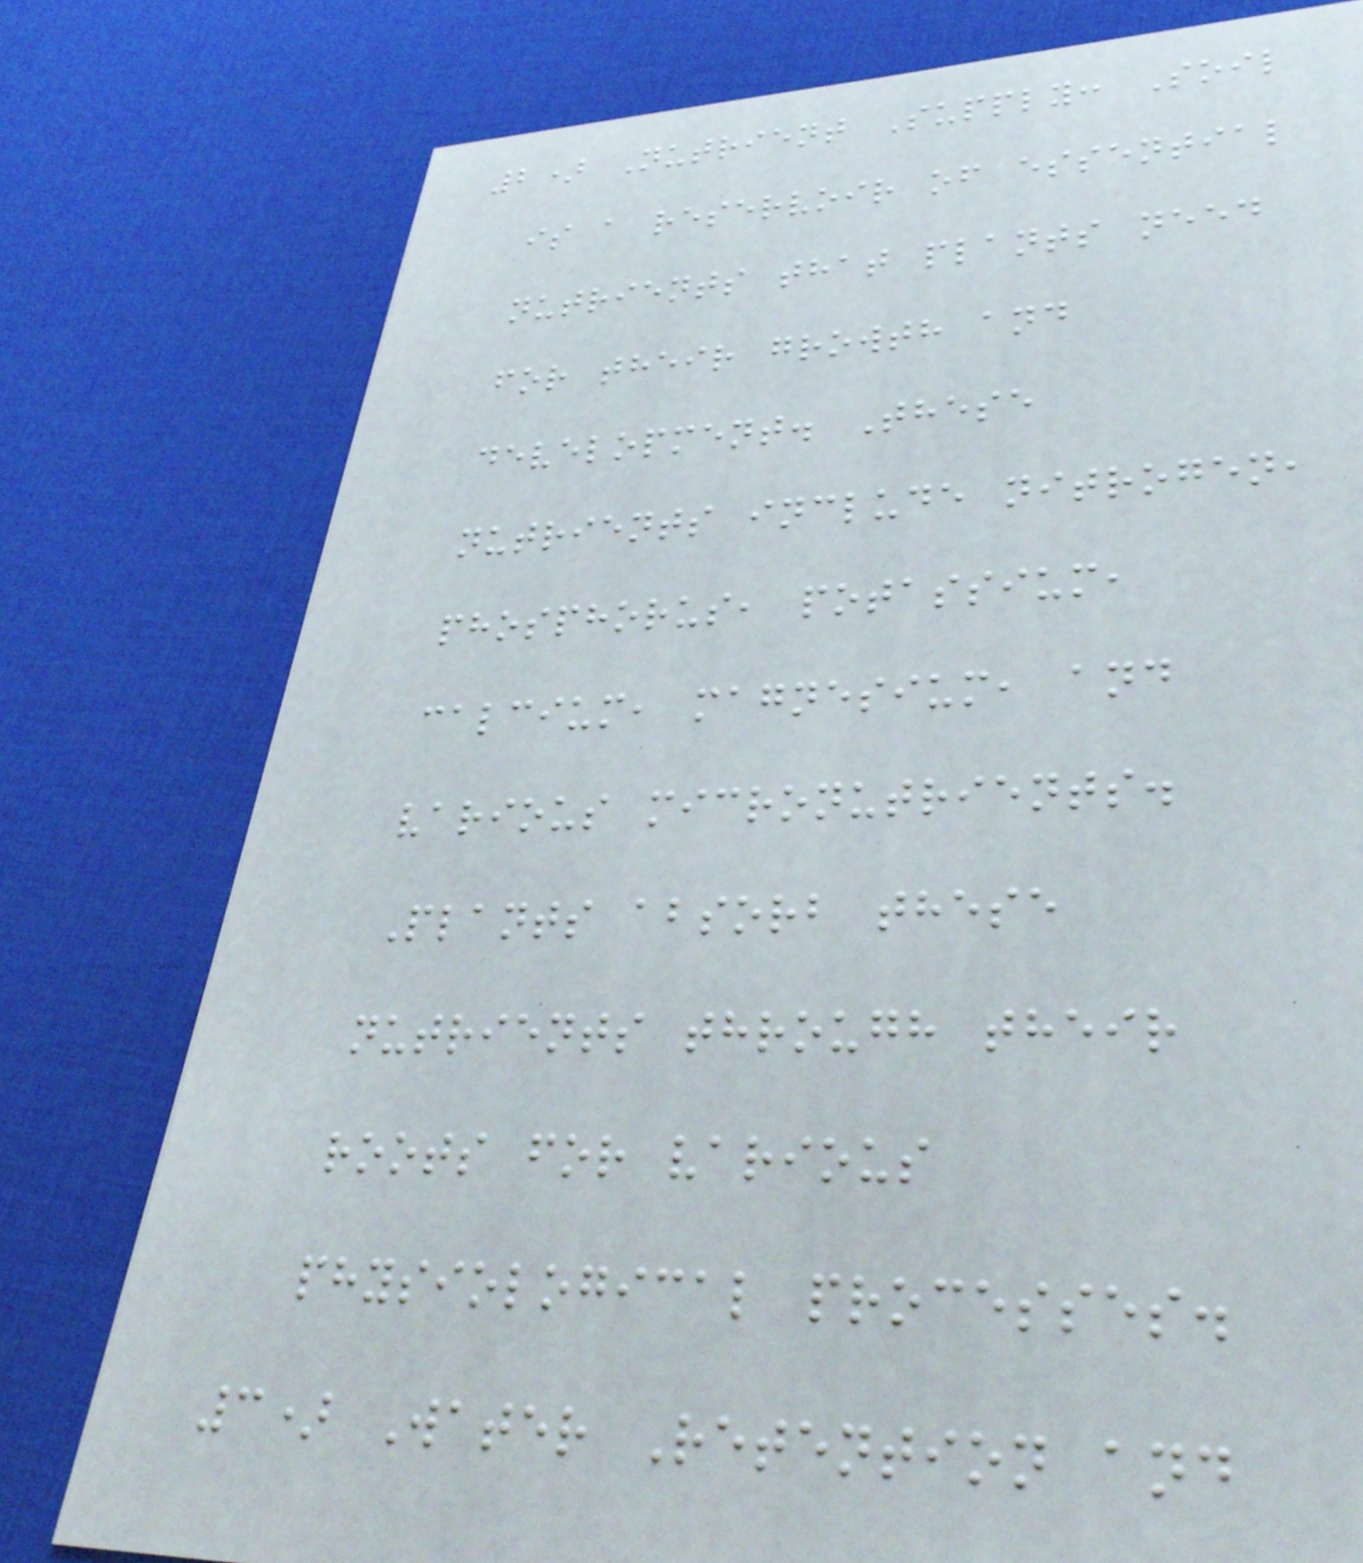2) Nutrient Supply: Soil
is a reservoir of essential
nutrients that plants need
for their growth and
development. These
nutrients include nitrogen,
phosphorus, potassium,
calcium, magnesium, and
various micronutrients.
Plants absorb these
nutrients through their
roots for various
physiological processes.
3) Water Retention and
